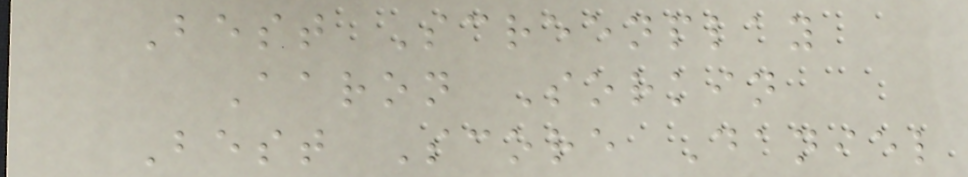Best Screenplay
Aaron Sorkin
Best Score Daniel
